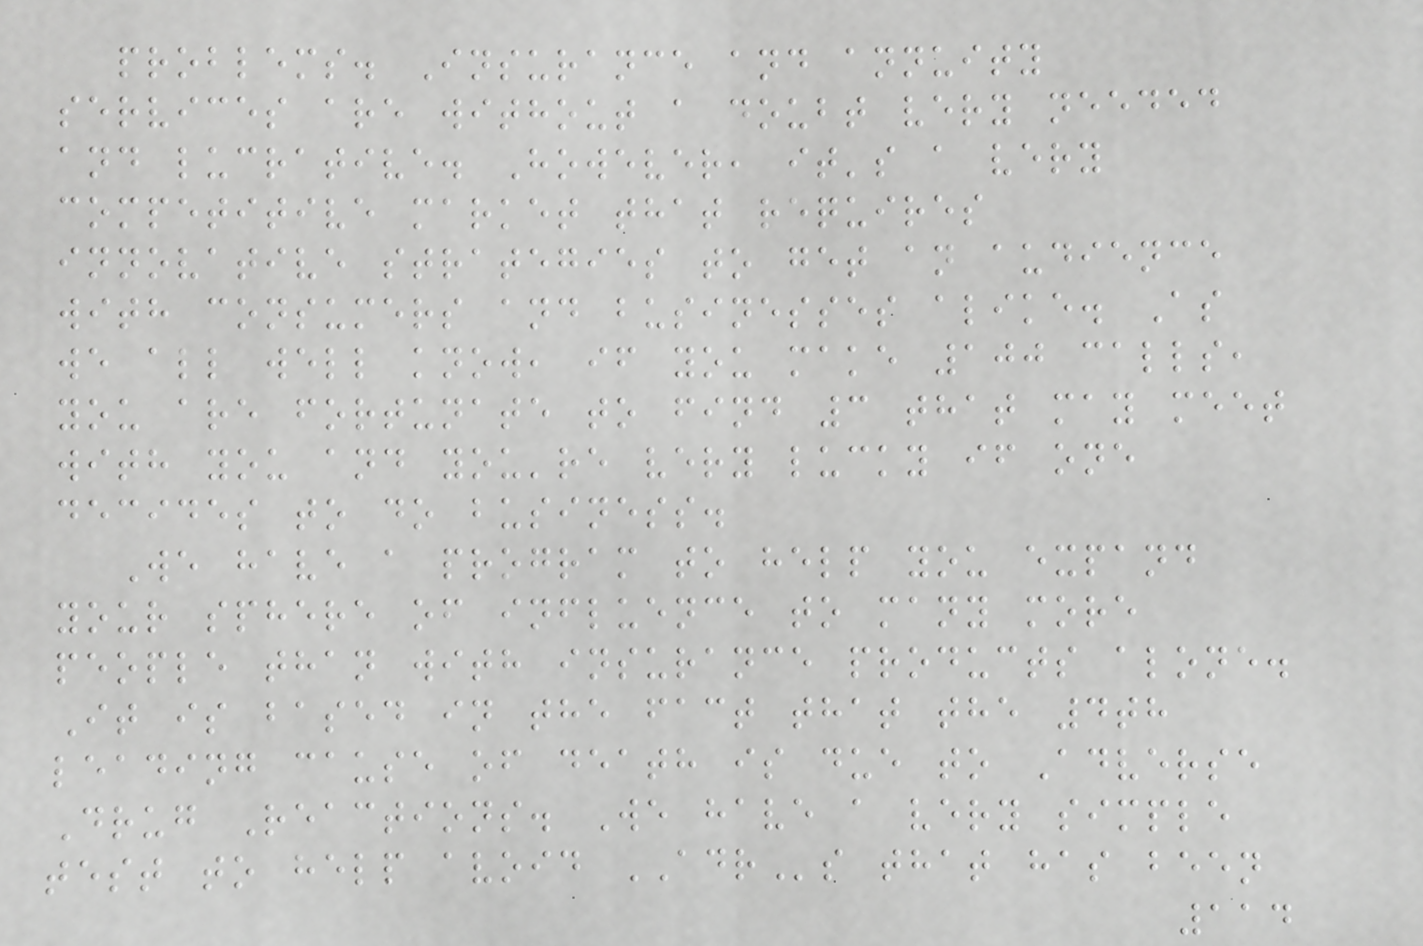problems. Insurance and annuity
services are without a doubt very needed
and lucrative. However, it's a very
competitive market that requires
innovative strategies to get an audience
with consumers and businesses alike. As
we all well know, if you make 100 calls,
you are fortunate to find 3 that may meet
with you and you're very lucky if one
decides to do business.
We have a program to help you expand
your sphere of influence to many more
people than with insurance products alone.
It is based in the fact that the 4th
leading cause of death is due to Adverse
Drug Reactions. We have a very simple
test to help avoid ADRs that has been
114
